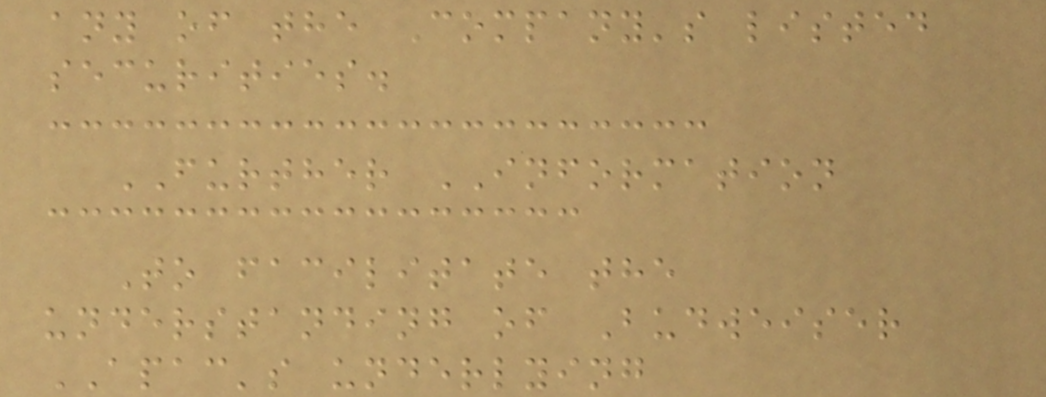any of the Company's listed
securities.
FURTHER INFORMATION
To facilitate the
understanding of Budweiser
APAC's underlying
